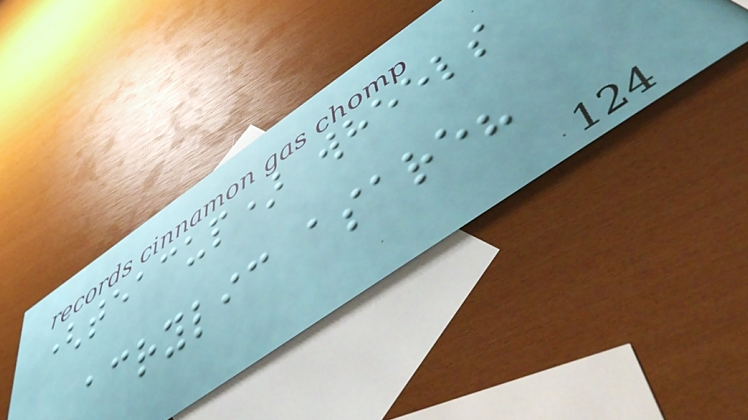(teacup) wheels
acrylic asare?
